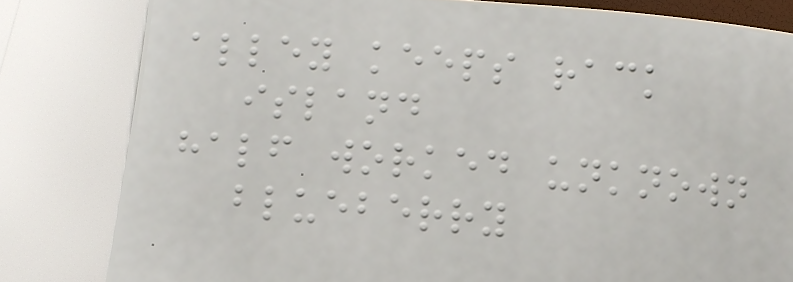alley keeps rack
island
half worked unknown
blueberry
